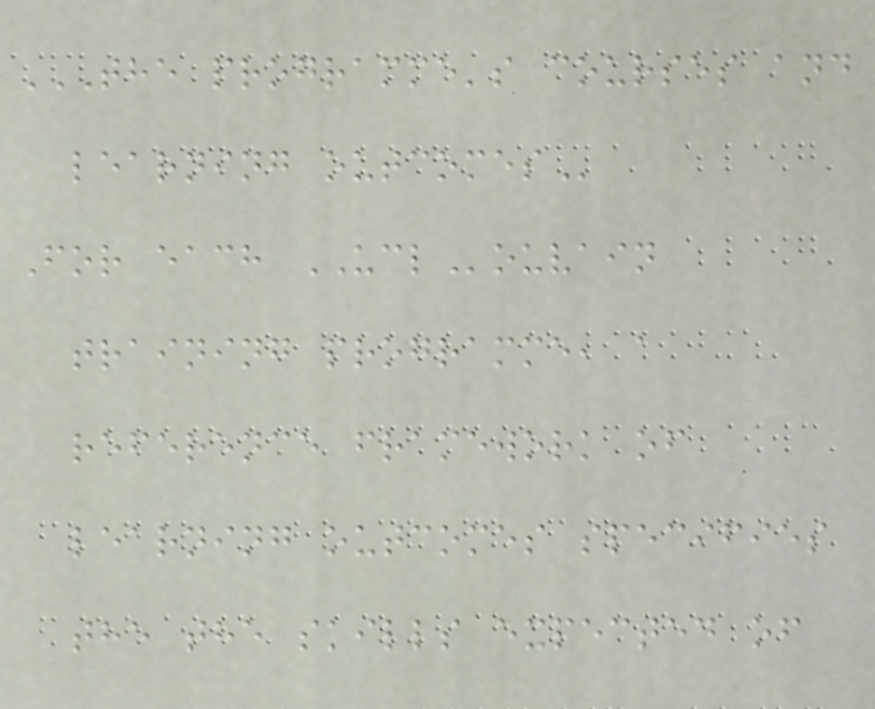THE PROGRAMME'S COURSES AND
LEARNING OUTCOMES
For each UCLouvain
training programme, a
reference framework of
learning outcomes specifies
the the skills expected of
